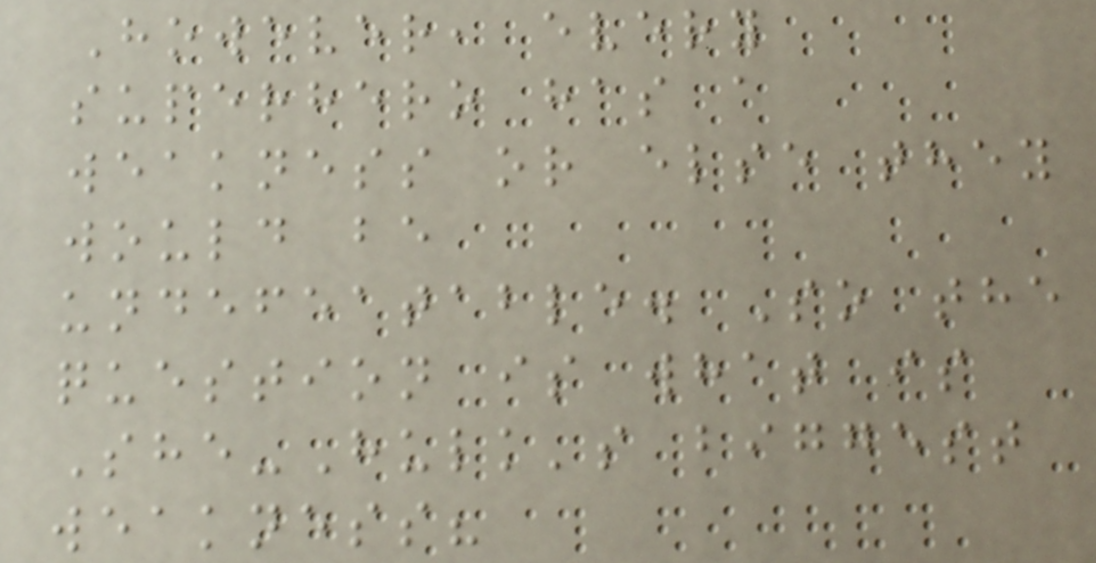However, every
superhero has a
weakness or else they
would be
undefeatable. So the
question is what is
She-Hulk's biggest
weakness?
